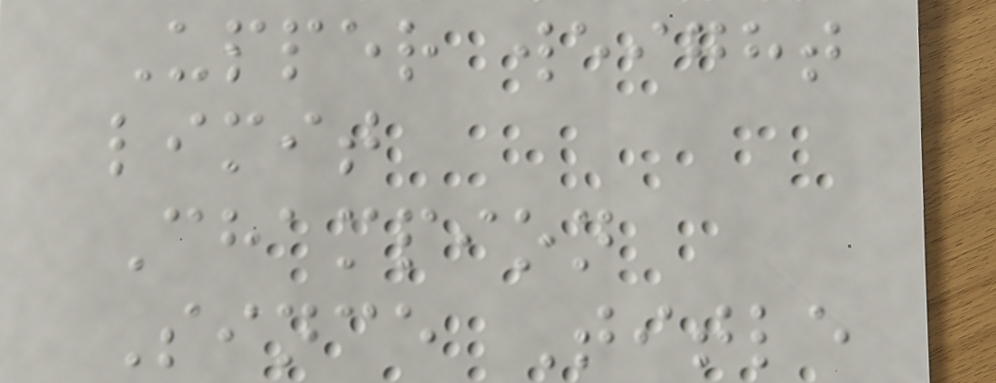Upper weight
limit
Champion
Since Title
